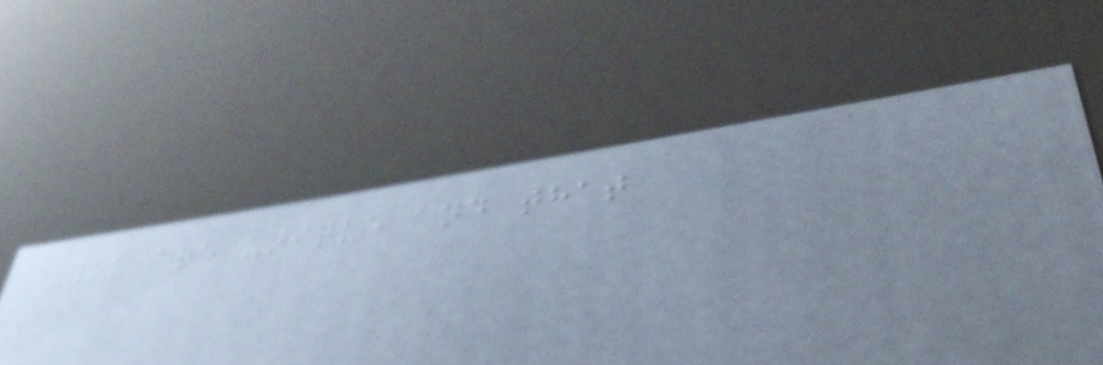You are unique and that
